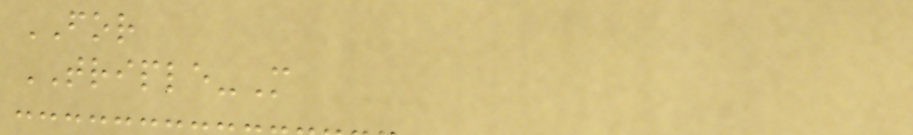FOR
TRIPLE-M
